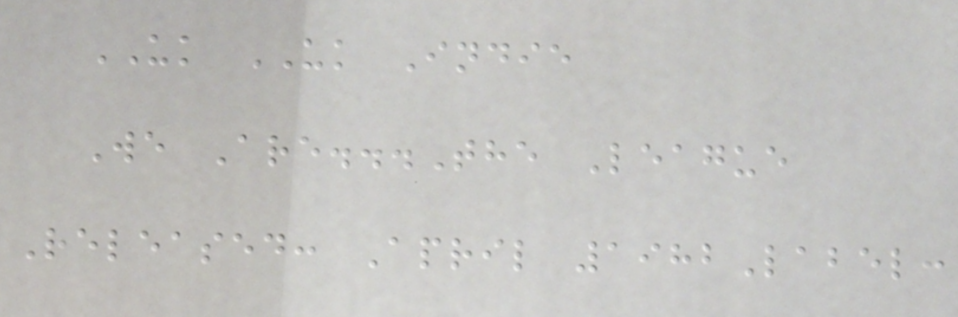UK UK Indie
We Are...The League
Released: April 1982Label:
